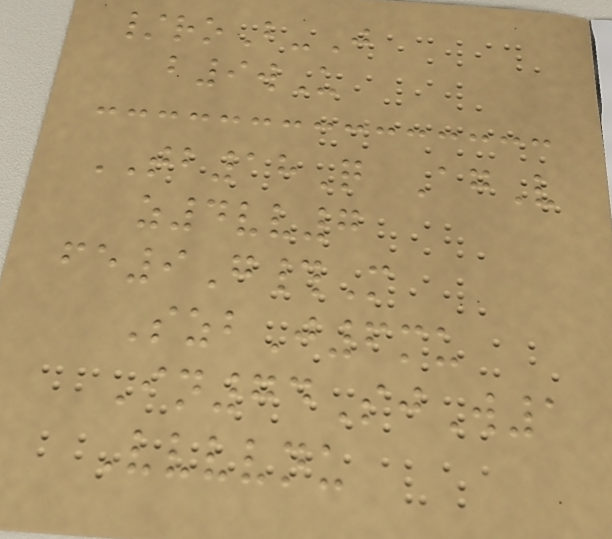/roB-J
b9wU
TB18Q AgV
z4vv7
fe9G#M
SzbJ6mu
In74SjW1
Vvvvnu
